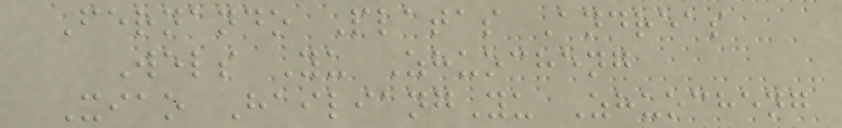Fernando Platas Andreas
Wels Yu Zhuocheng
Xiao HailiangYu Zhuocheng
